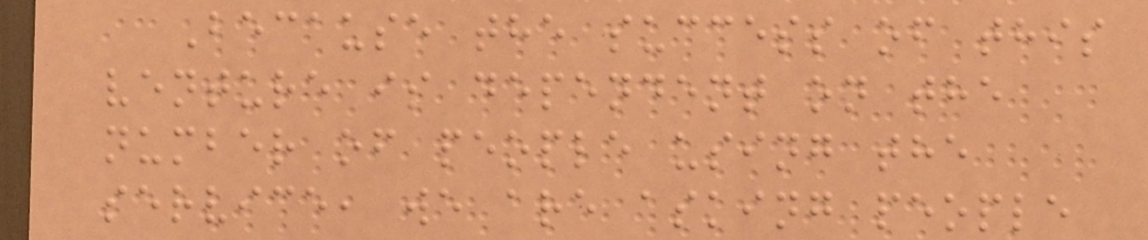Because the success of this
venture is dependent on the
number of people using the
service, we are asking people
